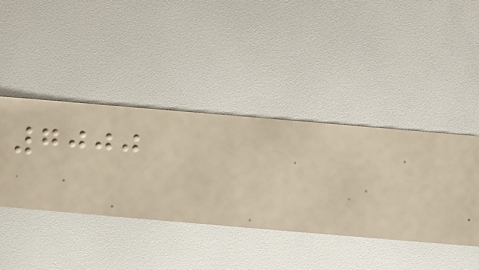7000
